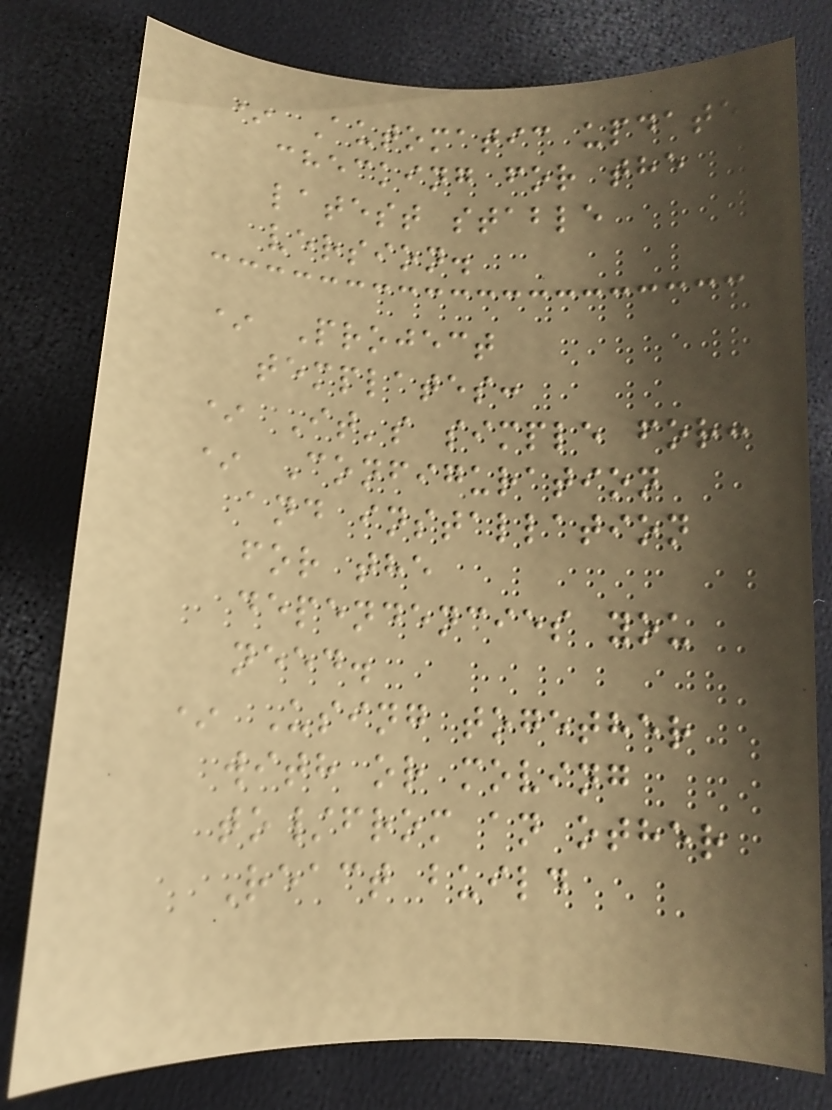* Automatic update
checking for the
latest stable
version.
* Project
templates:
* It's simple for:
* Configuration
and installation
for the
dependencies you
need.
* Using together
with or moving
to/from an other
React build
